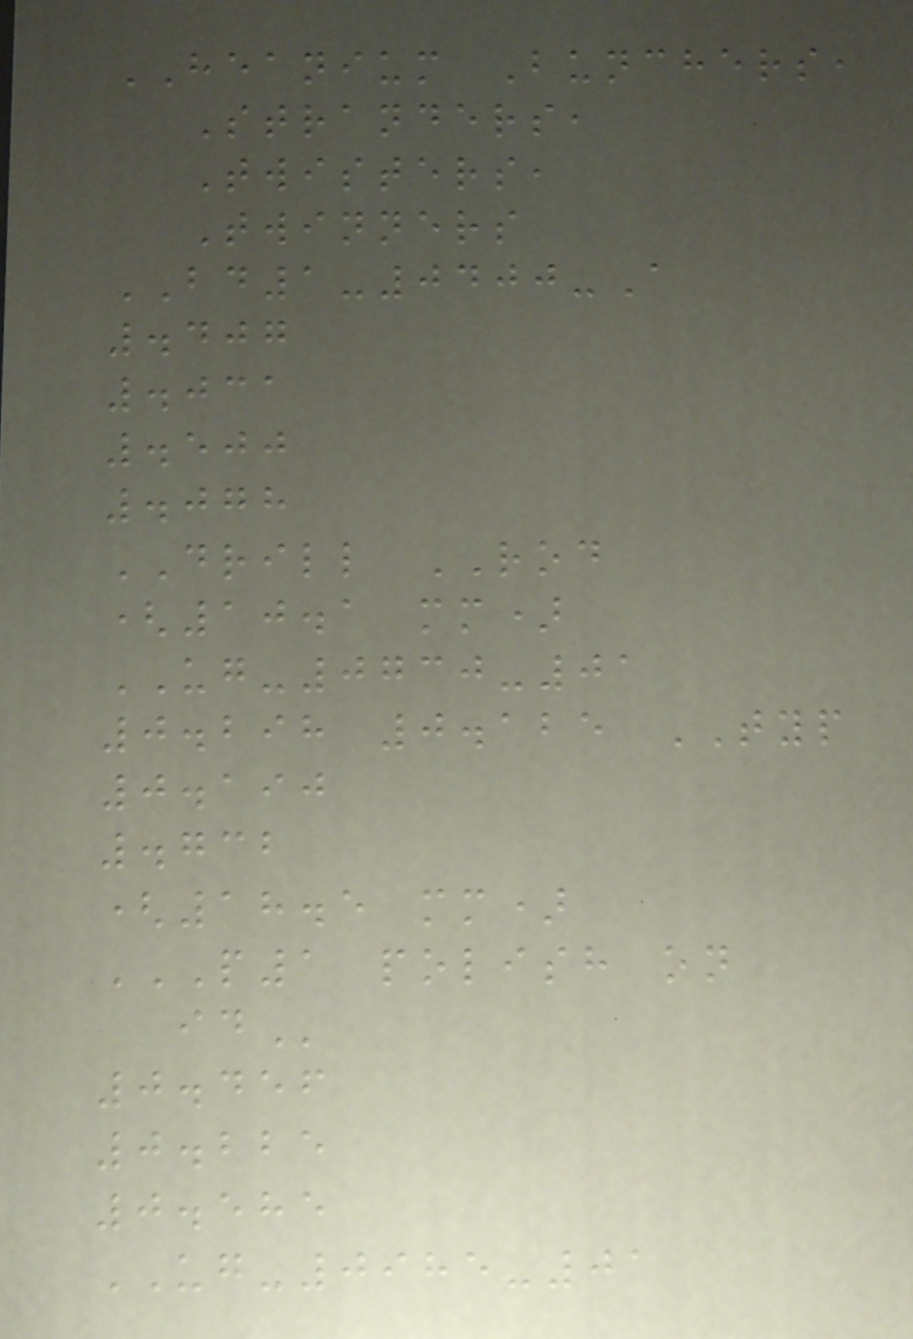HEANIUM Bunchers,
Stranders,
Twisters,
Twinners
BD1-0400-A
.407
.031
.500
.078
DRILL ROD
(10.1 mm)
UG-0730-01
0.298 0.125 TYP
0.190
.732
(18.5 mm)
P1 POLISH ON
ID
0.456
0.225
0.585
UG-0985-01
